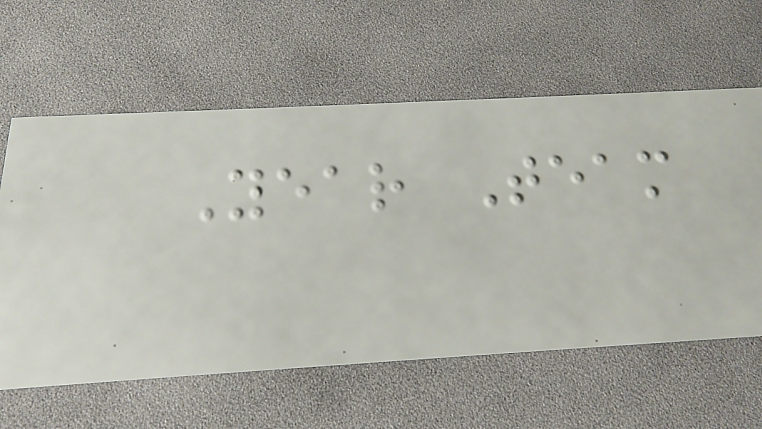Year Team
